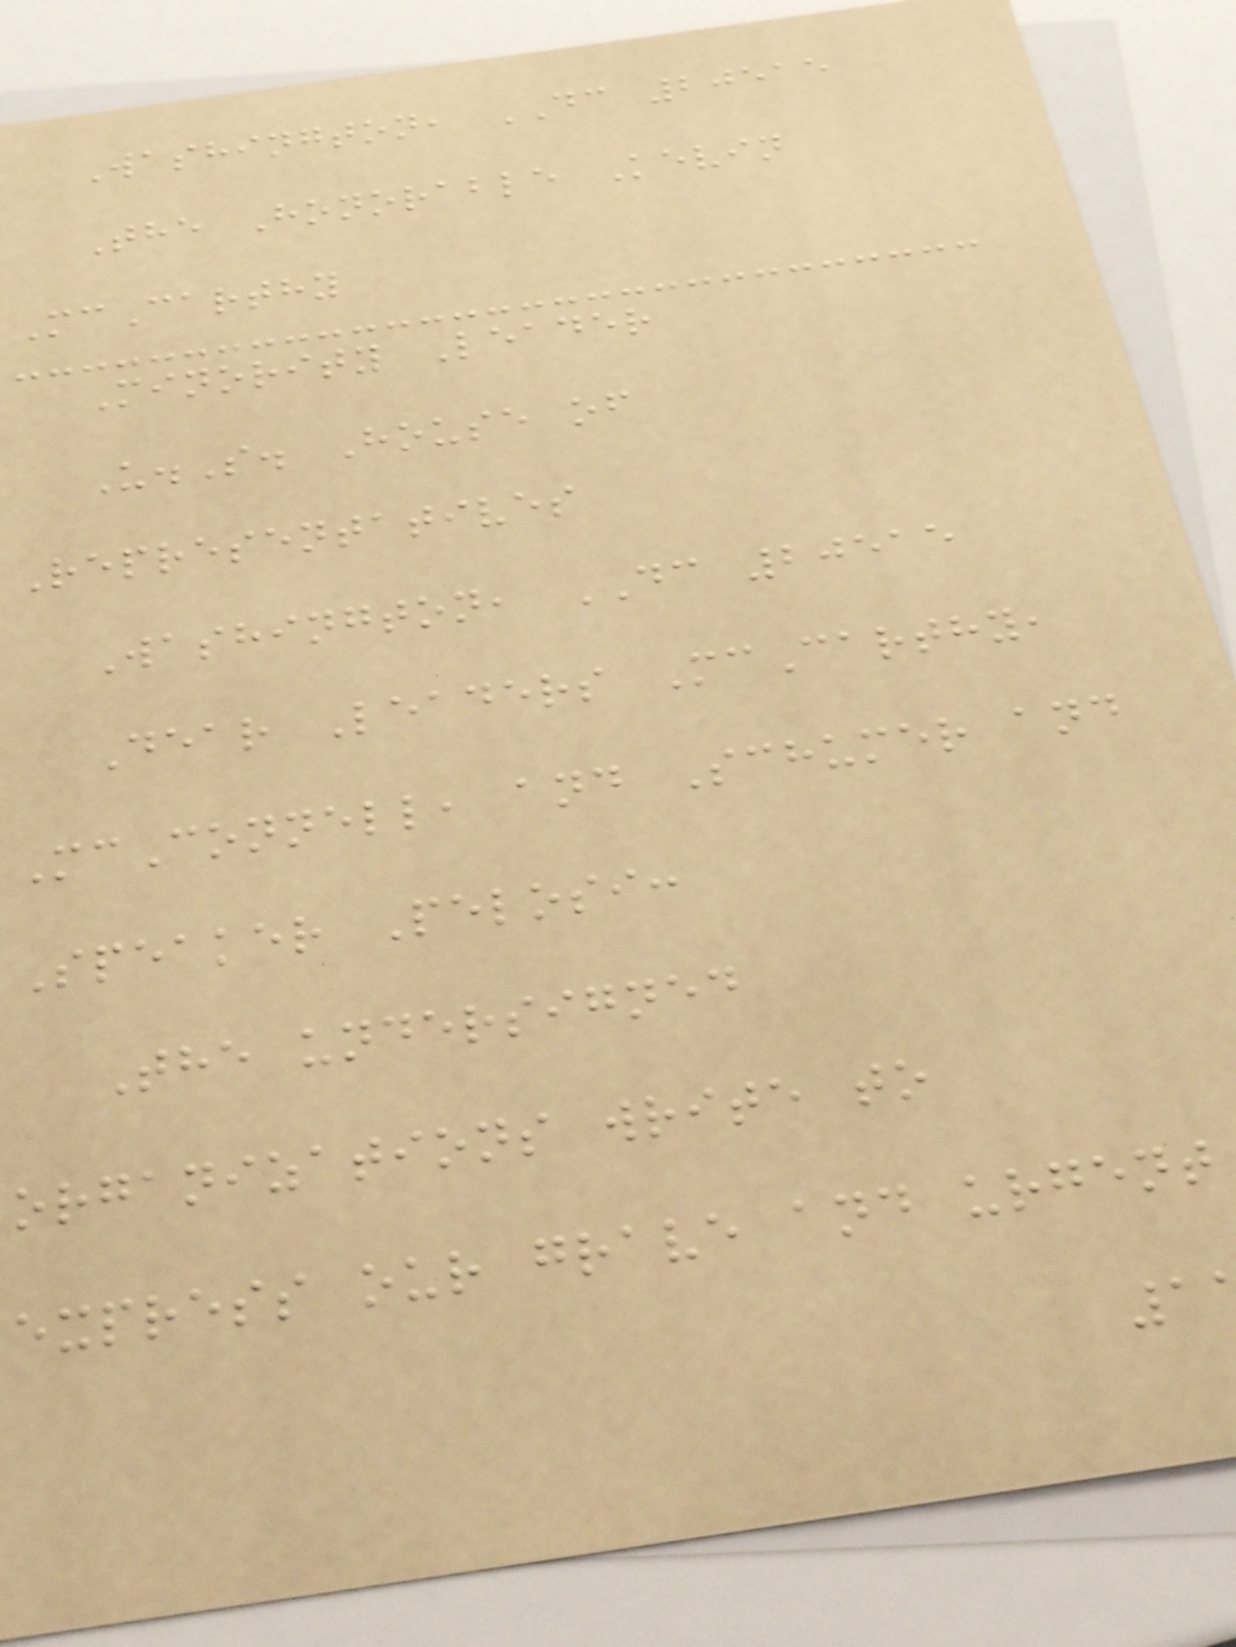Washington, DC 20515
The Honorable Kevin
McCarthy
Minority Leader
U.S. House of
Representatives
Washington, DC 20515
Dear Leaders McCarthy,
McConnell, and Schumer and
Speaker Pelosi:
The undersigned
organizations write to
express our grave and urgent
